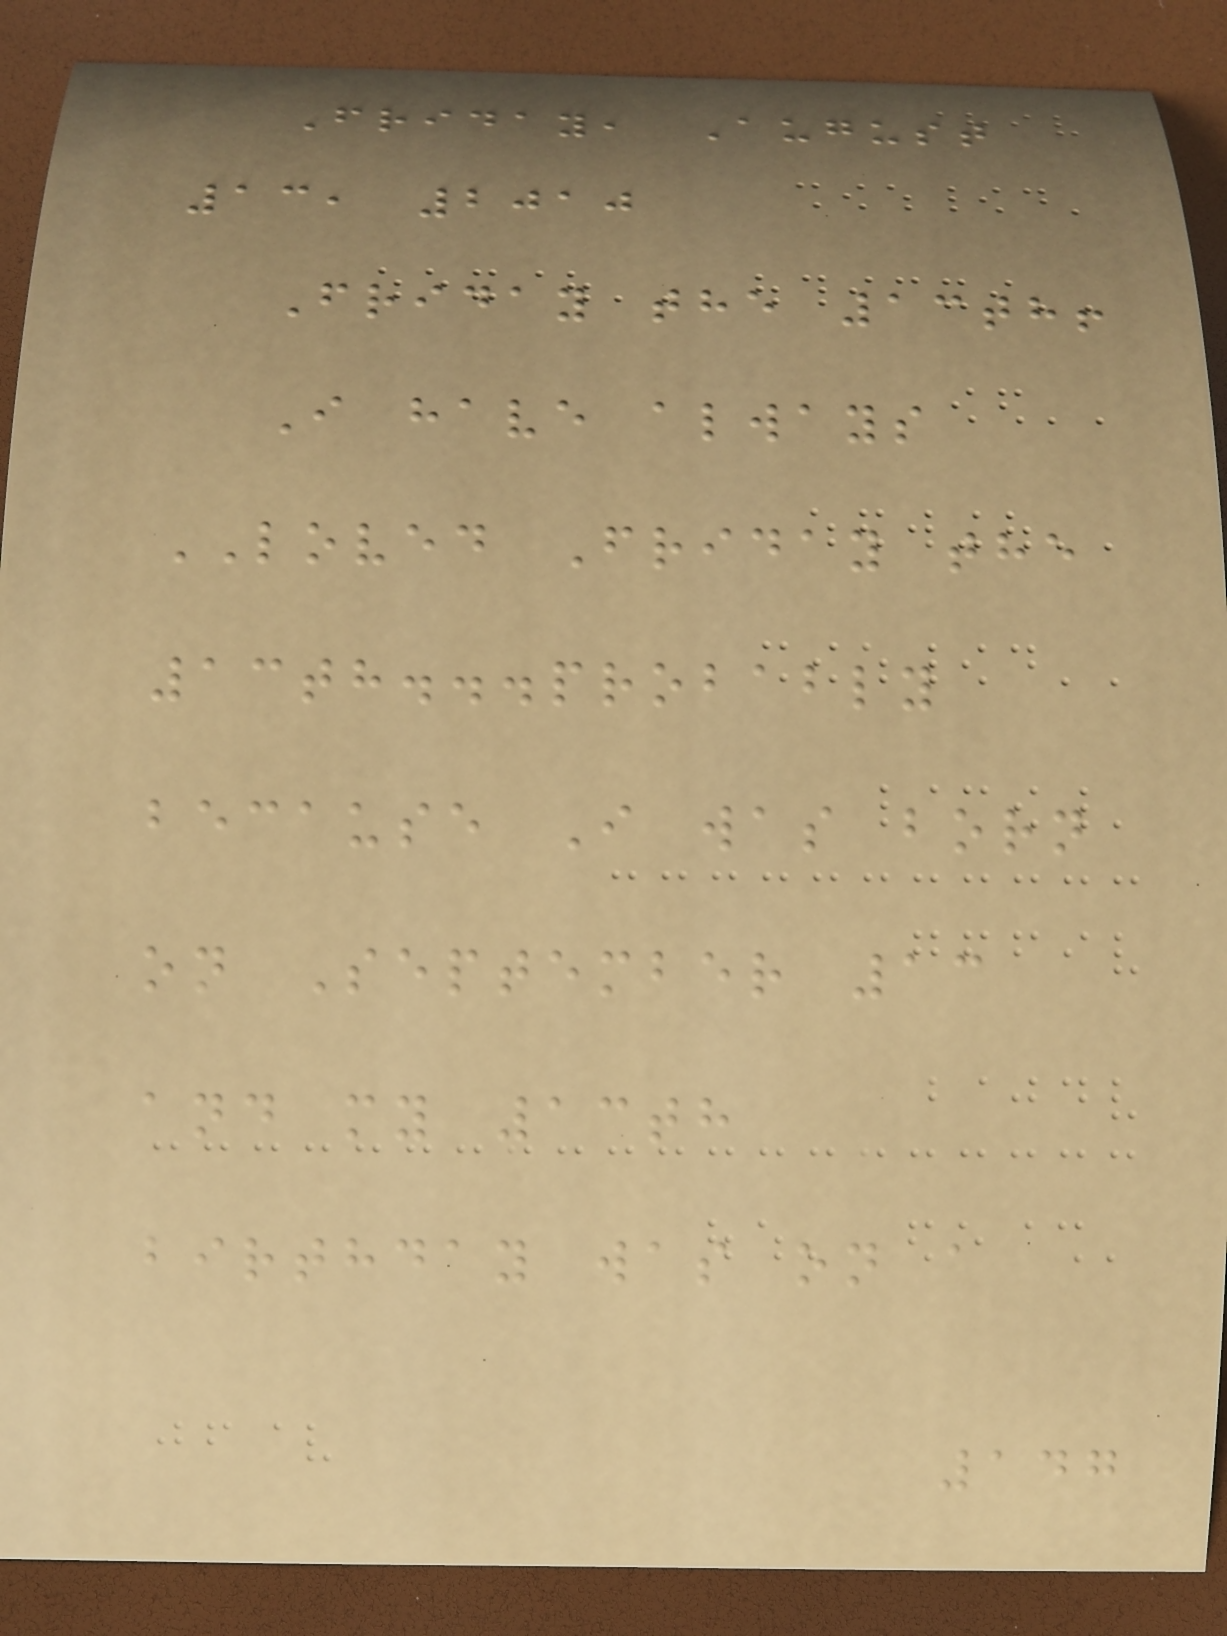Friday, August
13, 2010
Friday the 13th!
I have always
LOVED Friday the
13th...probably
because I was born
on September 13
and my 13th
birthday was on a
147
